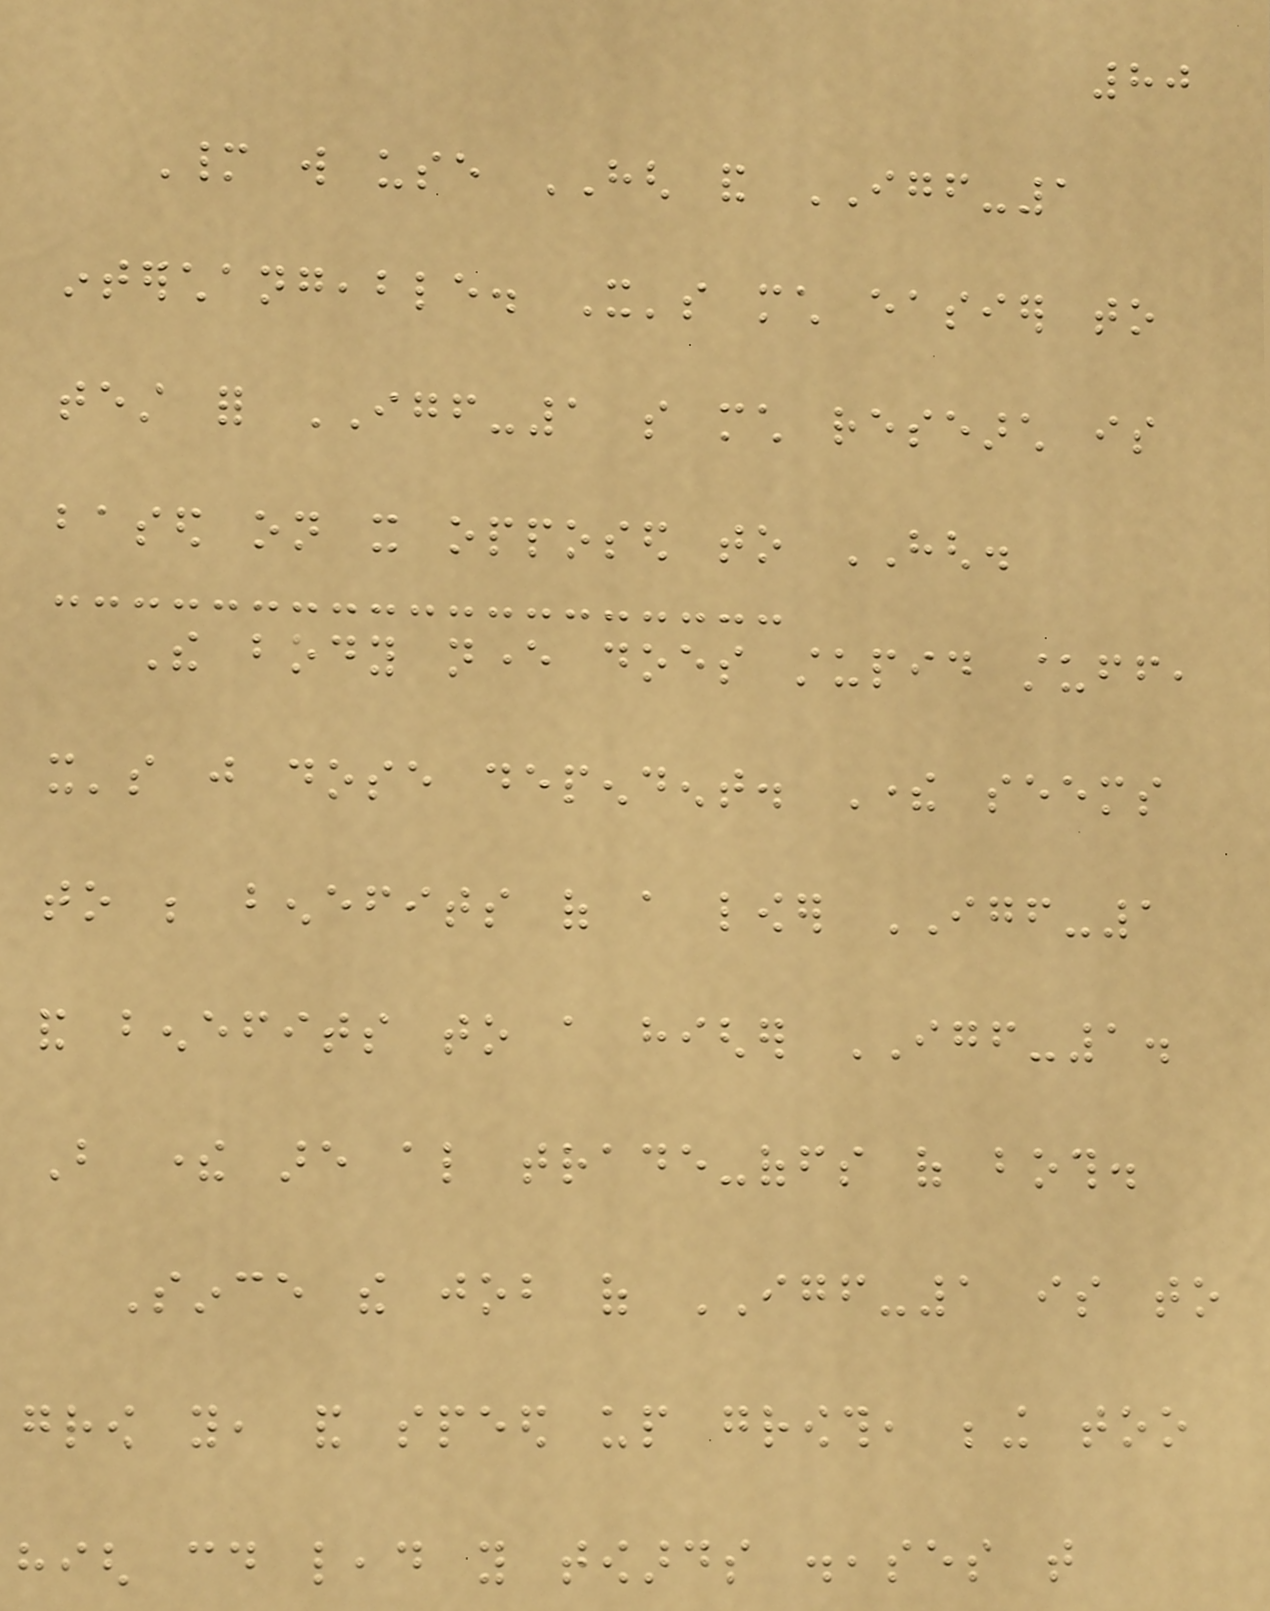80
Many will use HGH and IGF-1
interchangeable. It's much easier to
test for IGF-1 so much research is
based on it opposed to HGH.
The body never does stupid stuff,
it's just dose dependent. There seems
to be benefits of a lower IGF-1
and benefits to a higher IGF-1.
But there are also trade-offs of both.
Since the job of IGF-1 is to
grow you, and speed up growth, being too
high could lead you towards diseases that
